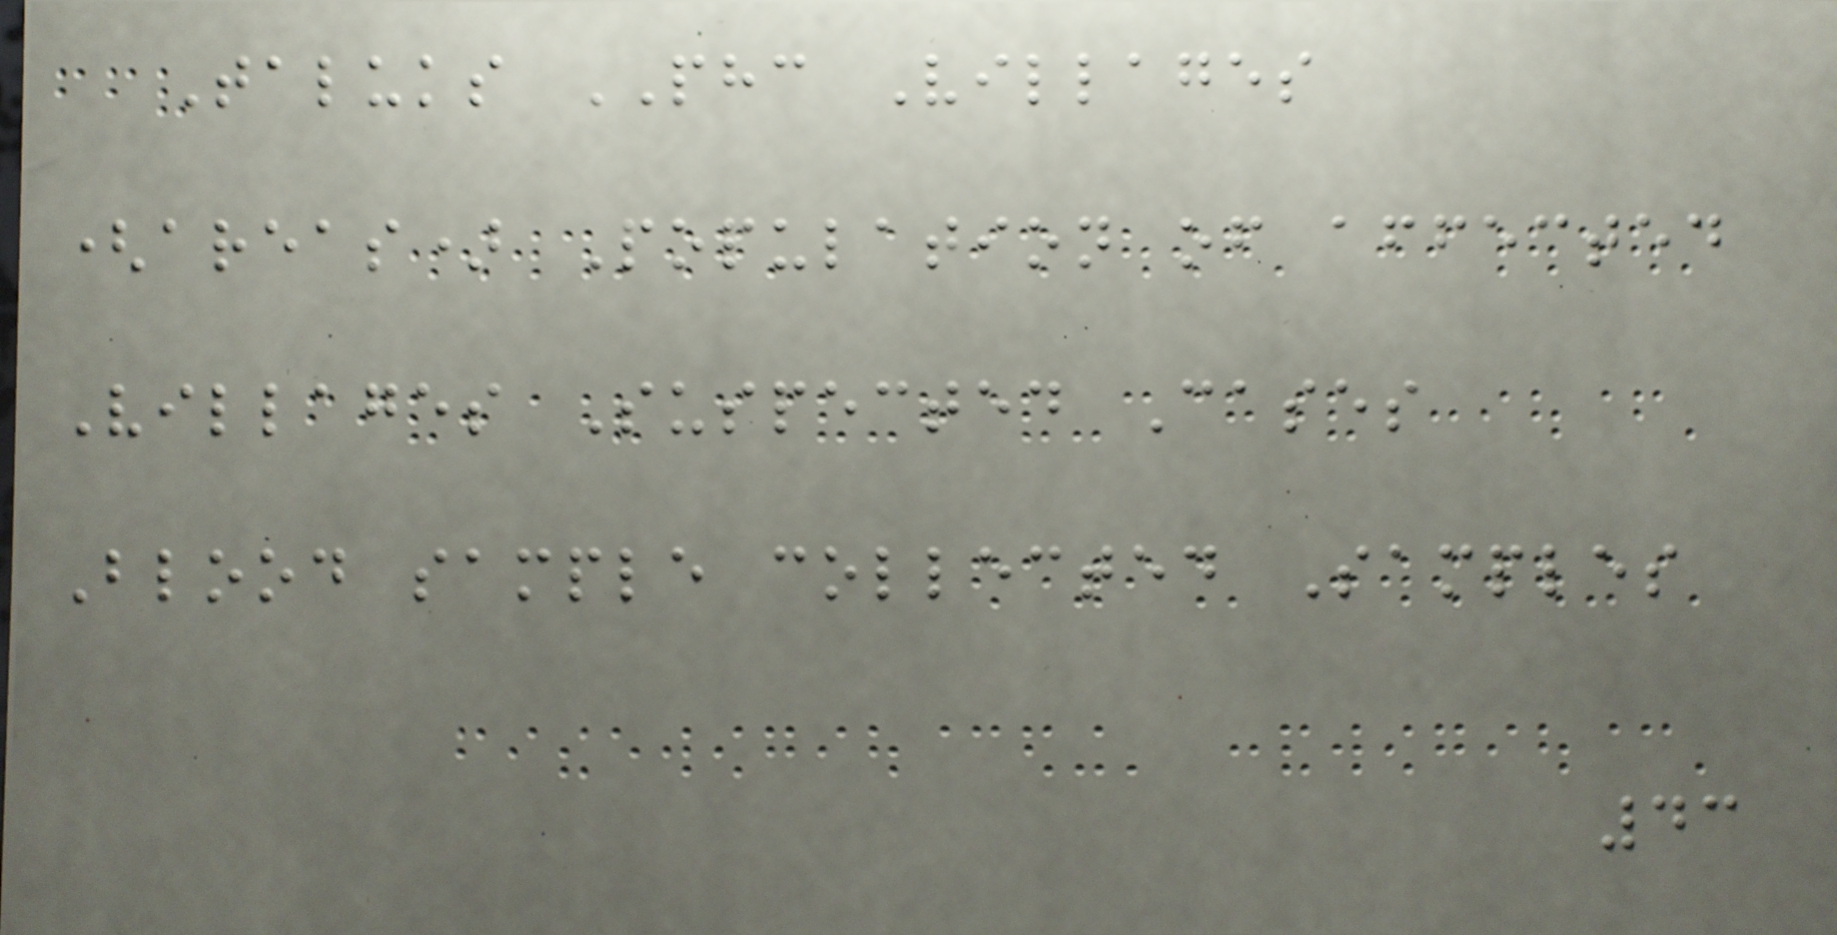Taluks PHC Villages
(areas) Population of affected
Villages Suspected Cases
Blood sample collected Samples
43
